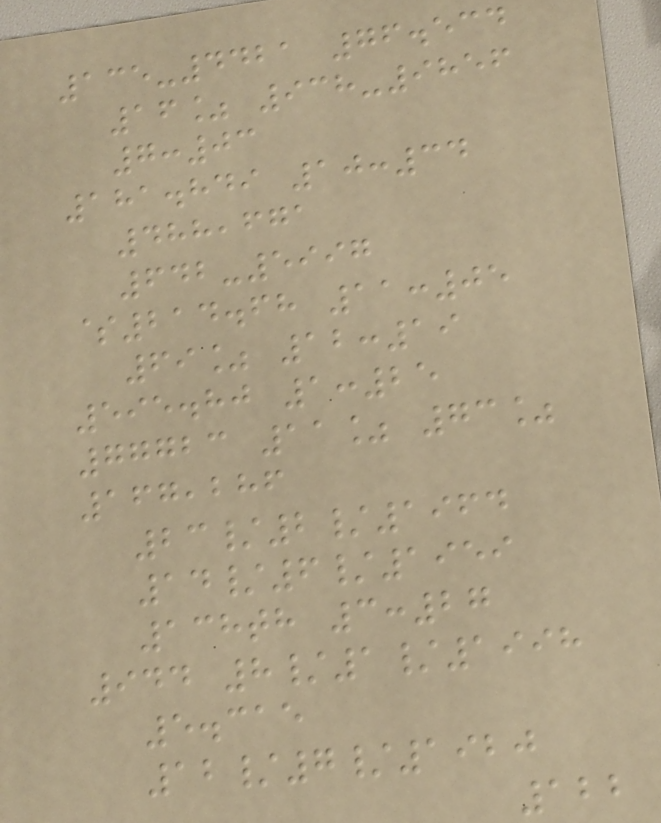135-4421 76.534
16% 938-9856
7:03
181.849 10:34
488,671
642-5997
$214.68 11:05
69% 12:19
595.80 1:25
77723 11% 73%
167,286
23/2/1964
14/6/1959
138th 3:27
944 8/1/1998
5.315
12/7/1920
122
